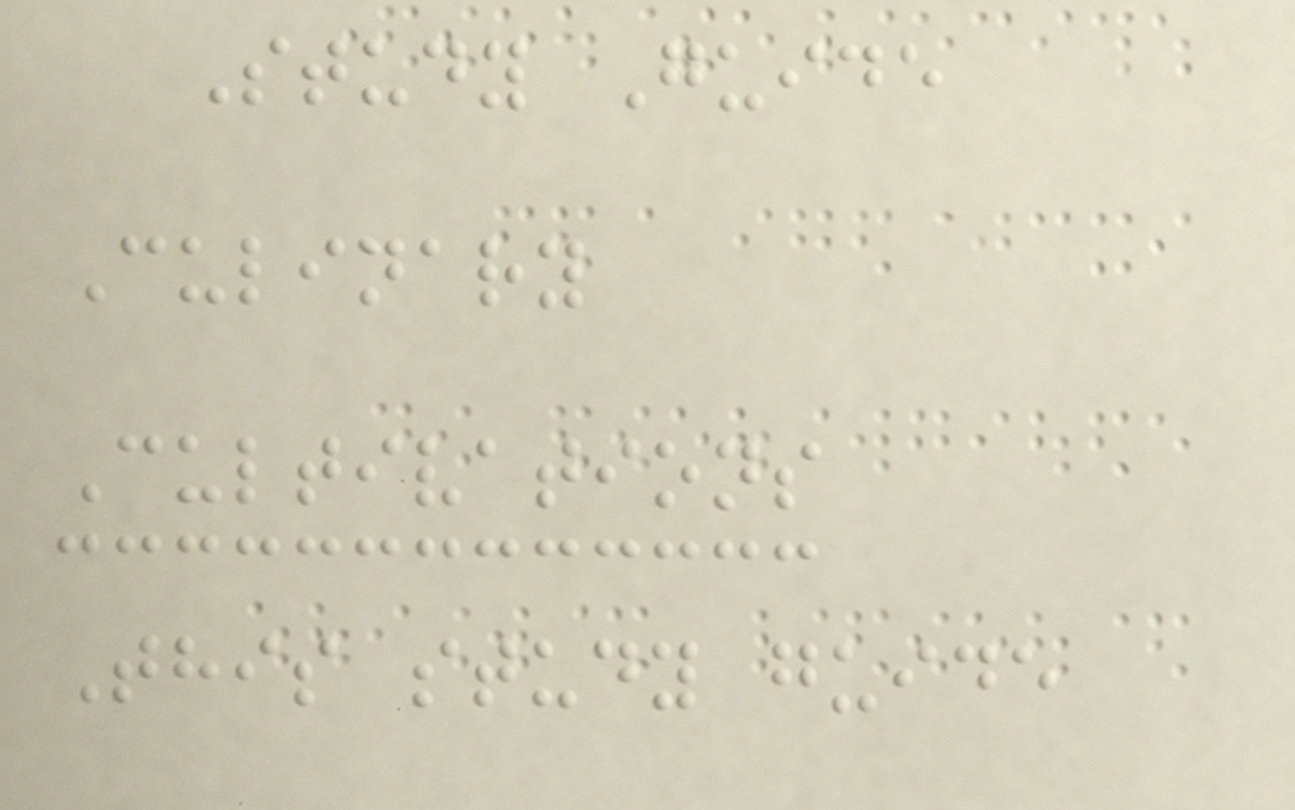Study Guide
Culinary
Cultivations
This study guide
